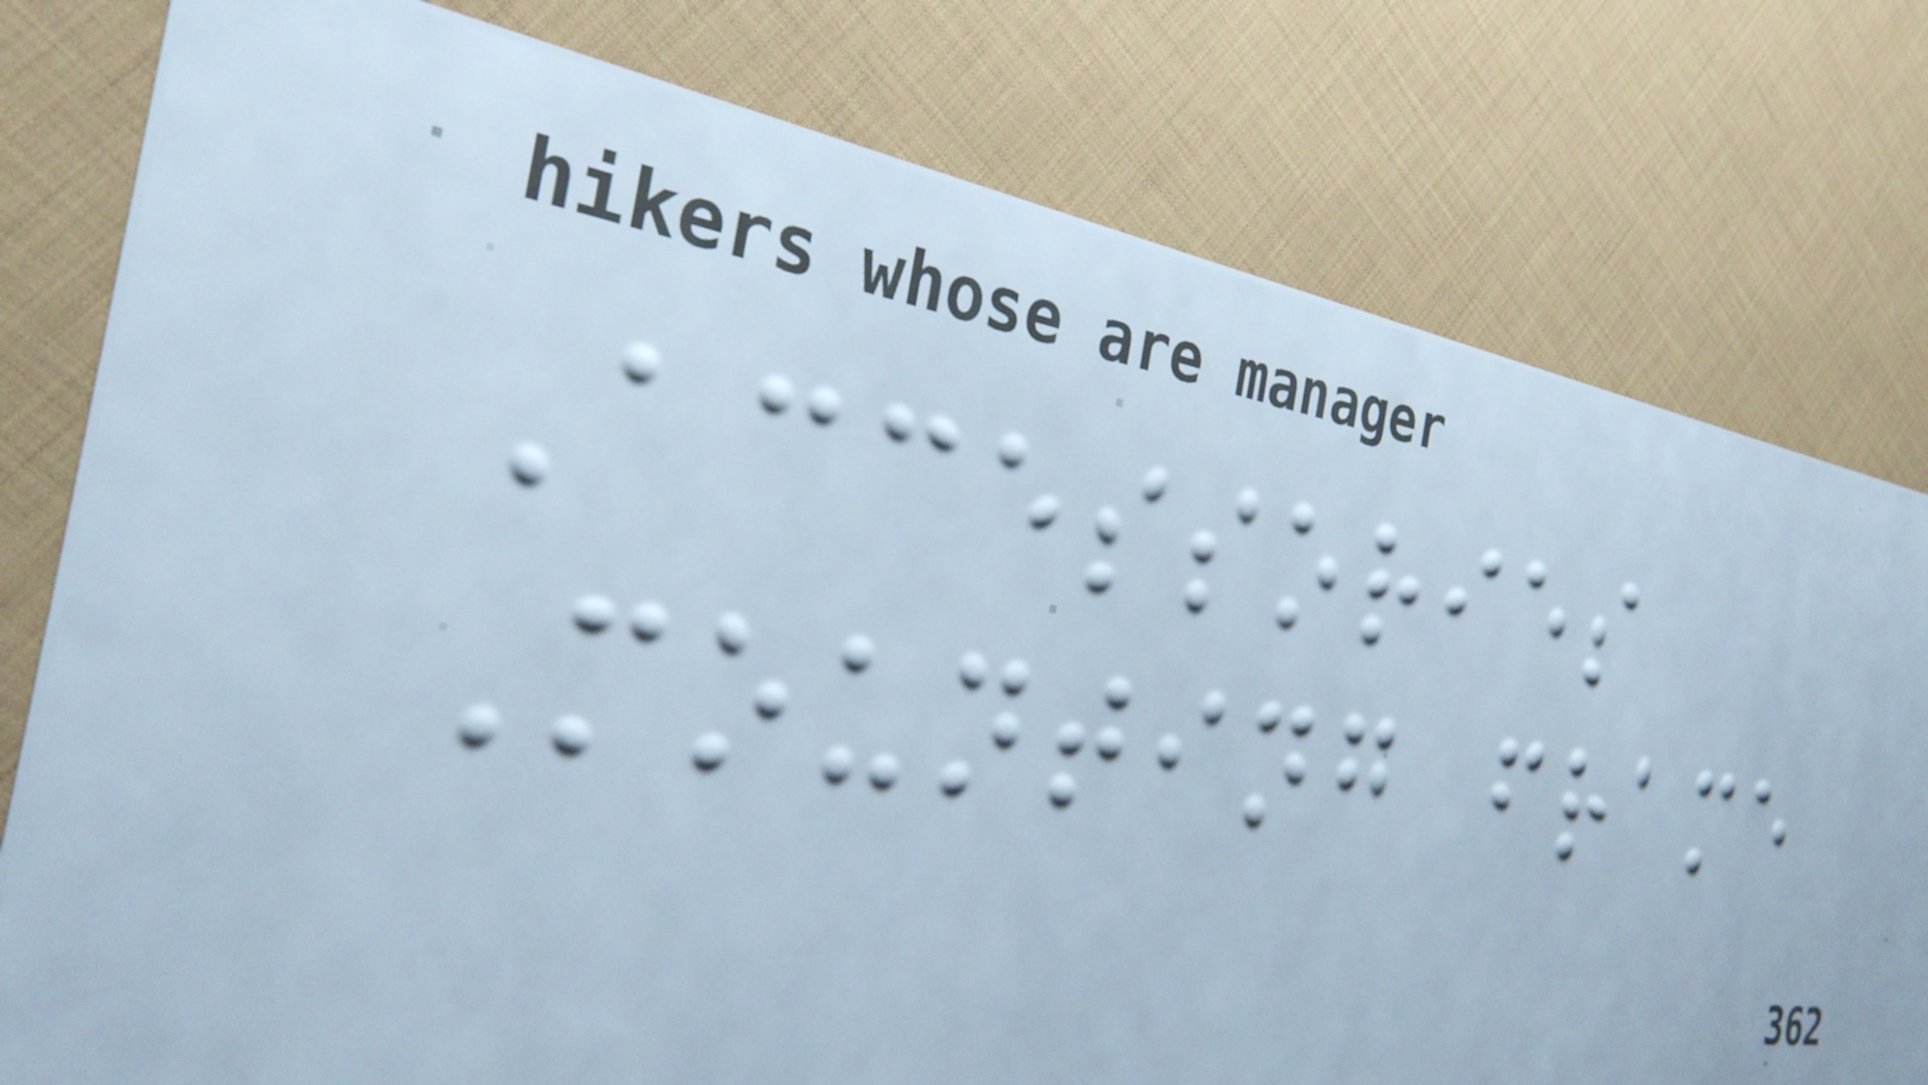Accessories
Mounting frame
